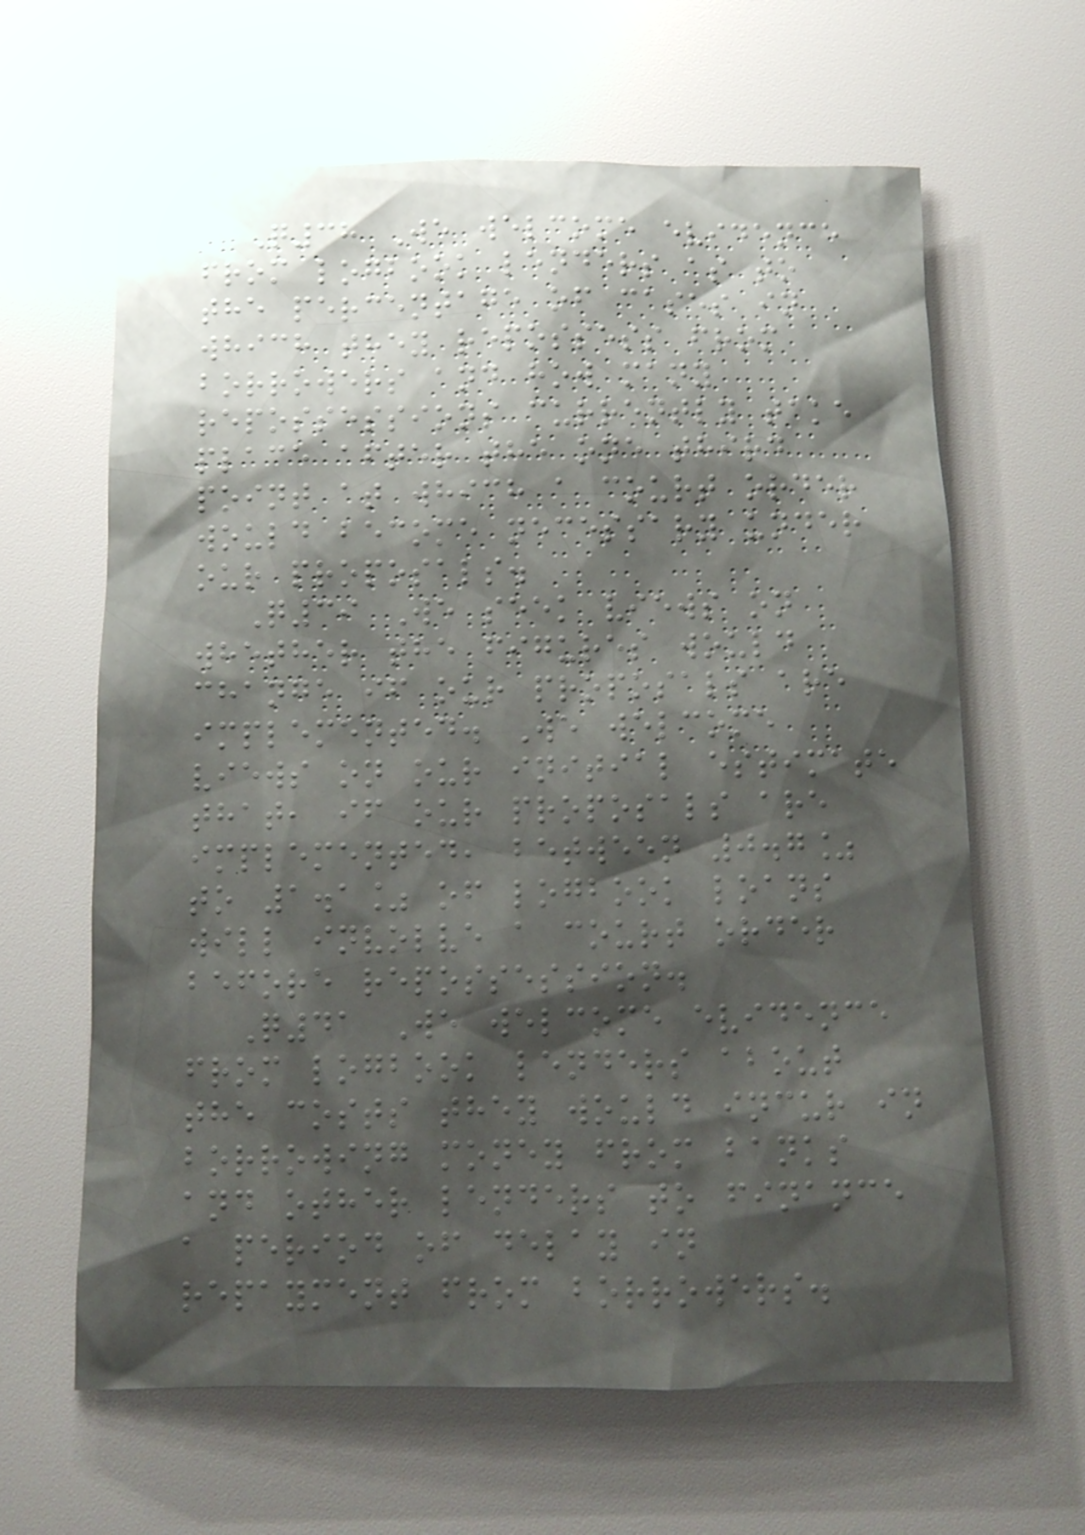Q38 We welcome evidence
from logbook lenders as to
the percentage of cases in
which they repossess from
borrowers and how many
repossessions currently take
place after the one third
point at which a court order
would become necessary under
our proposals.
Q39 We seek views on
whether the figures would
change if our proposals are
implemented. We welcome
views on our initial estimate
that, if our proposals are
implemented, between 0.7%
to 1.1% of logbook loans
will involve a court order
before repossession.
Q41 We welcome evidence
from logbook lenders about
the costs they would incur in
borrowing money from banks
and other lenders to finance
a period of delay in
repayment from borrowers.
